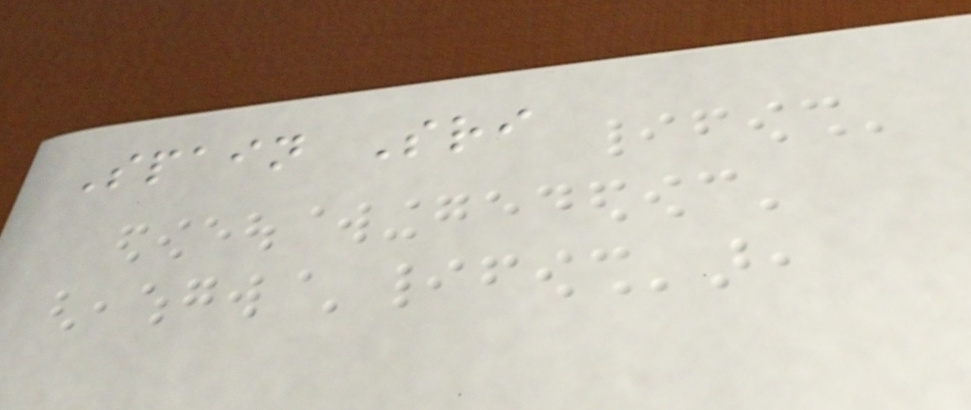Spain Sri
